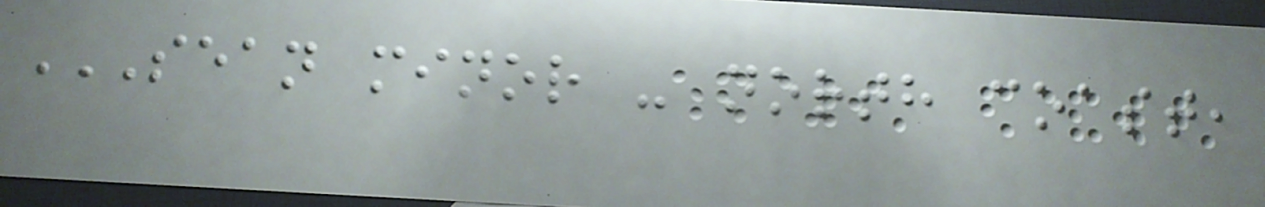SEAN MINOR - NORTH COAST,
